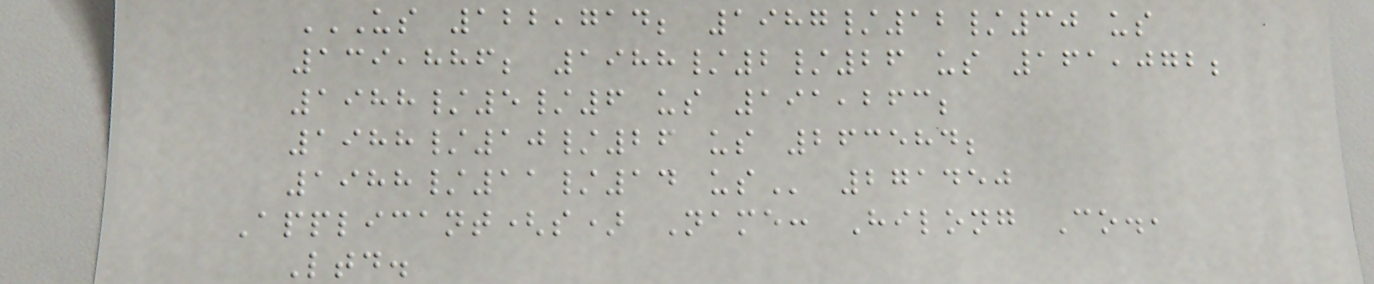US 122,714; 1987/12/30 US
139,886; 1988/2/26 US 161,072;
1988/5/6 US 191,263;
1988/10/26 US 263584;
1988/11/14 US 271450
Applicant(s) Name: Hilong Co.,
Ltd.
